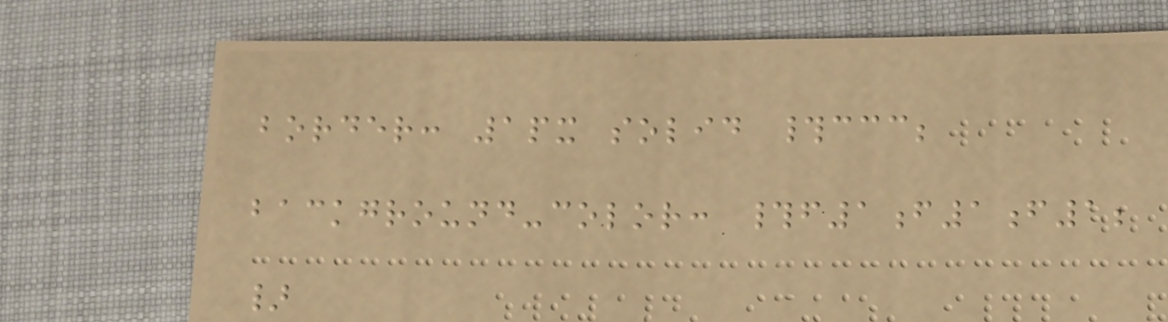border: 1px solid #ccc;
background-color: #f1f1f1;
}
